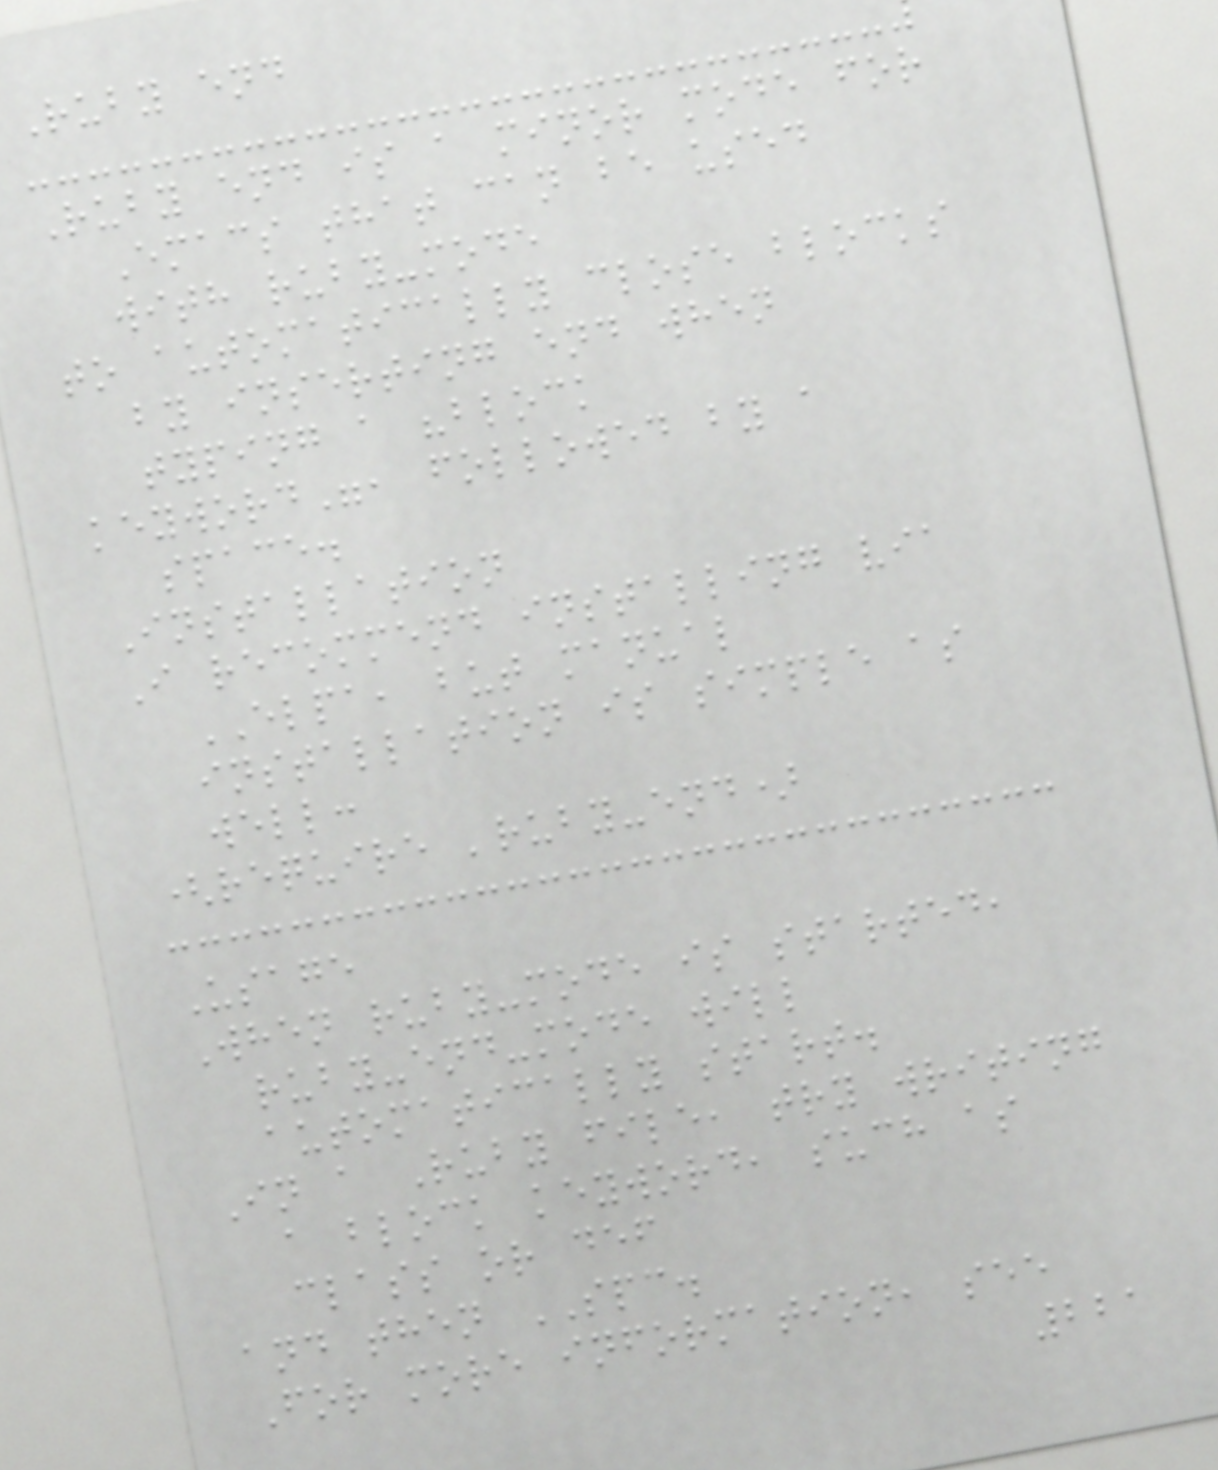Ruby end
Ruby end is a minor mode for
Emacs that can be used
with ruby-mode
to automatically close blocks
by inserting end when
typing a "block
keyword", followed by a
space.
Installation
I recommend installing via
ELPA, but manual
installation is simple as
well:
(require 'ruby-end)
Usage
When ruby-mode is started,
ruby-end-mode will
automatically start.
In a Ruby file, try writing
a block keyword, such as
class or def
and then SPC.
For more information, see
221
